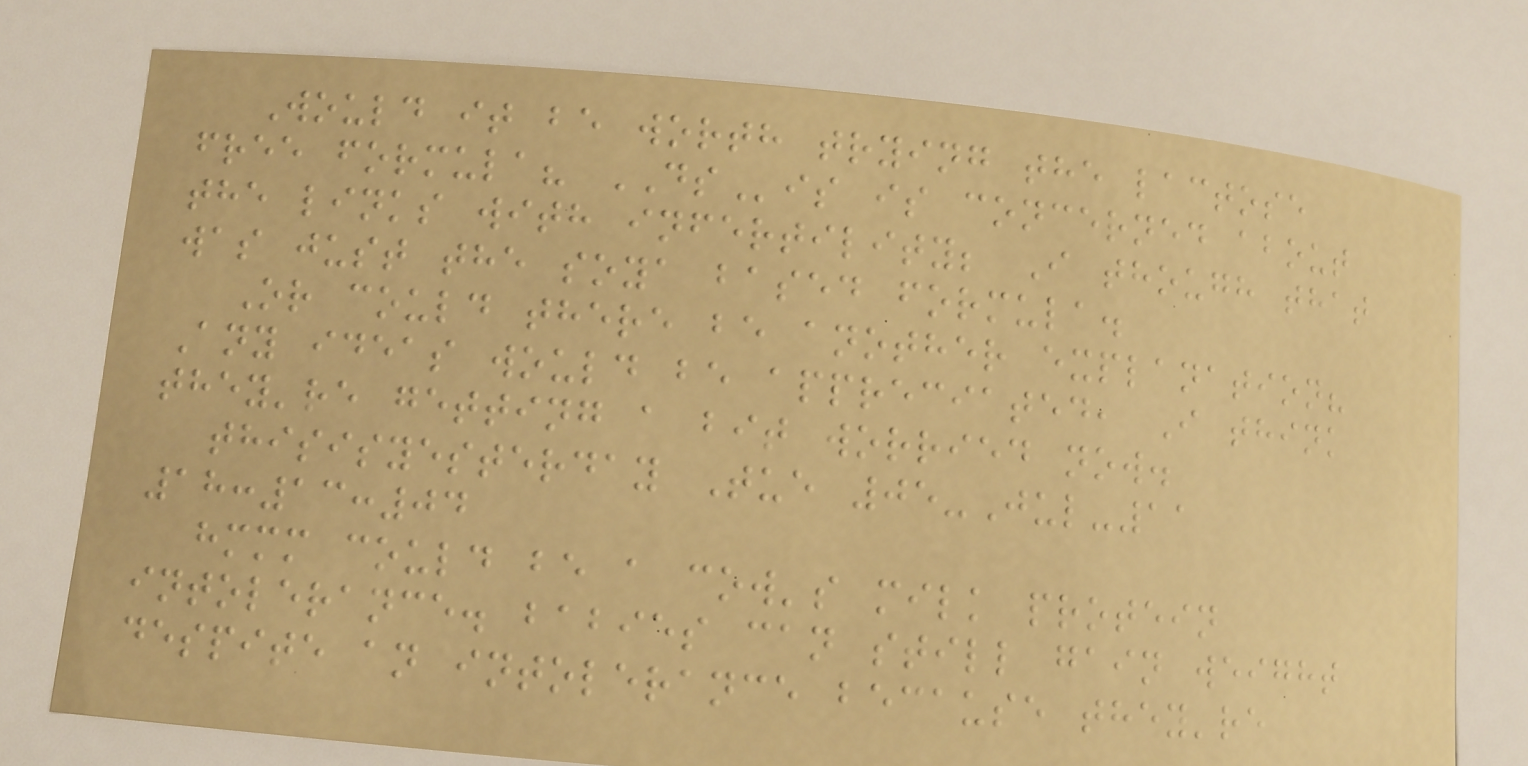Would it be worth trying the lactose
free formula? DSis is concerned about
the links with infertility; I though that
was just the soya based formula.
Or could there be another explanation?
Any ideas would be appreciated, I think
they're getting a bit worried now.
thisisyesterday Tue 05-Jul-11
18:13:04
hmmm could be a cow's milk protein
intolerance. babies can still gain weight
despite an intolerance because they're
